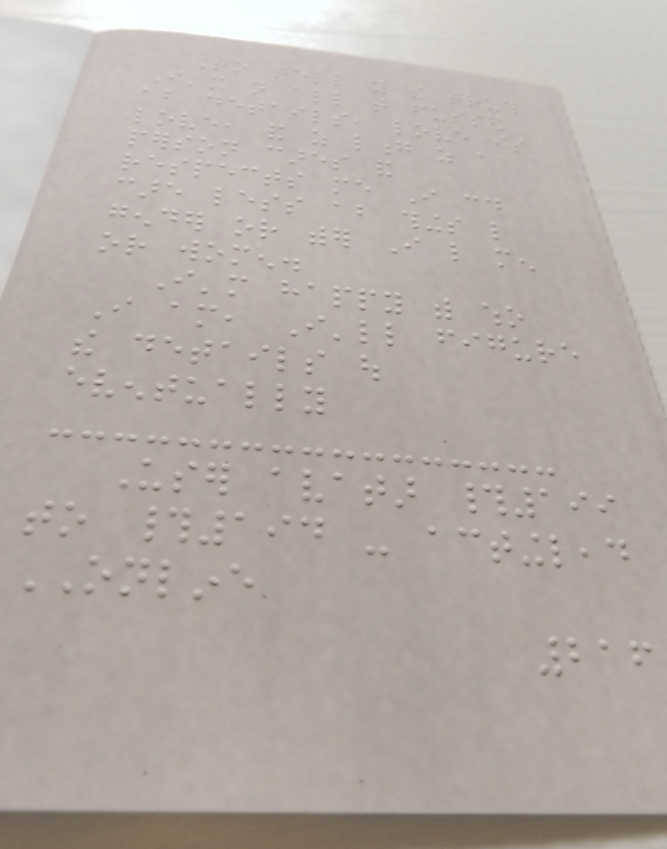To tell you the truth
I'm not all that fussed
about details, love is
love, and as long as a
person cares and
respects me I could
care less about things like
gender or wither I like men
or women.
I'm happy with who
I am, I'll figure
the details out
eventually
User avatar #199
to #194 - actinglead
ONLINE
216
